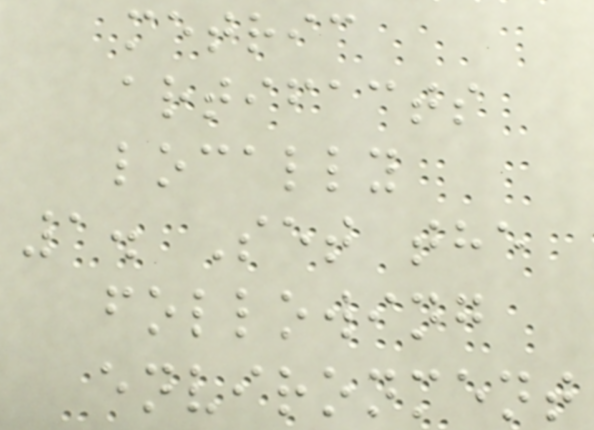metric
artifacts
locally
1. Set the
following
environment
